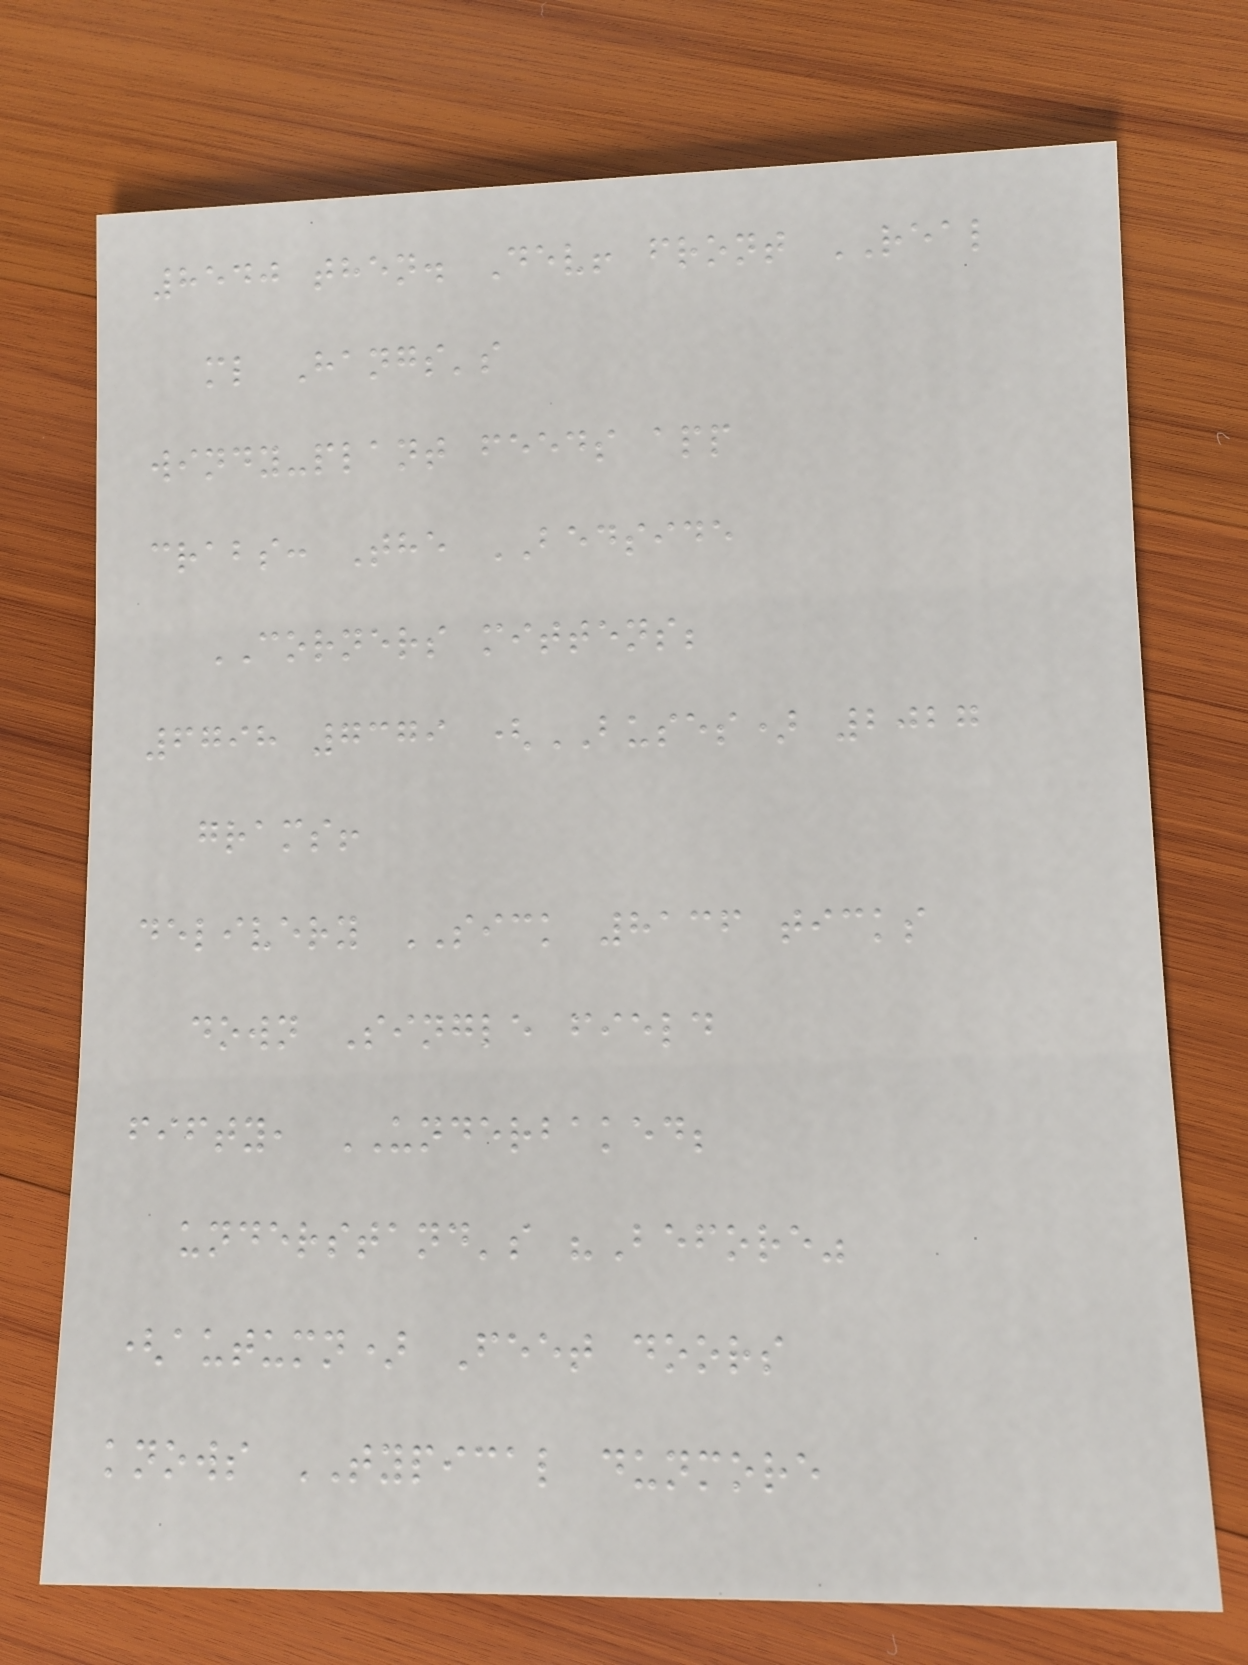8540 then. Dev! front REAL
ml Hangs's
windy-plant feeds app
crabs: The BEDSIDE
CORNERS mittens;
6798 7379 (BUSES) 2027
grams!
delivery SICK 8136 ticks
down Single field
fifty, UNDERBAKED;
understand's "Before"
(autumn) Feet doors
knows TYPICAL dunmore
